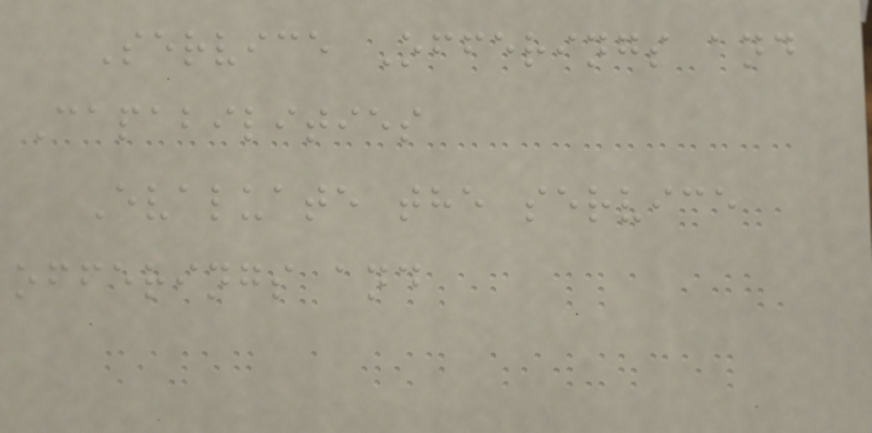Service Offerings and
Capabilities
Evaluate the service
offerings and
